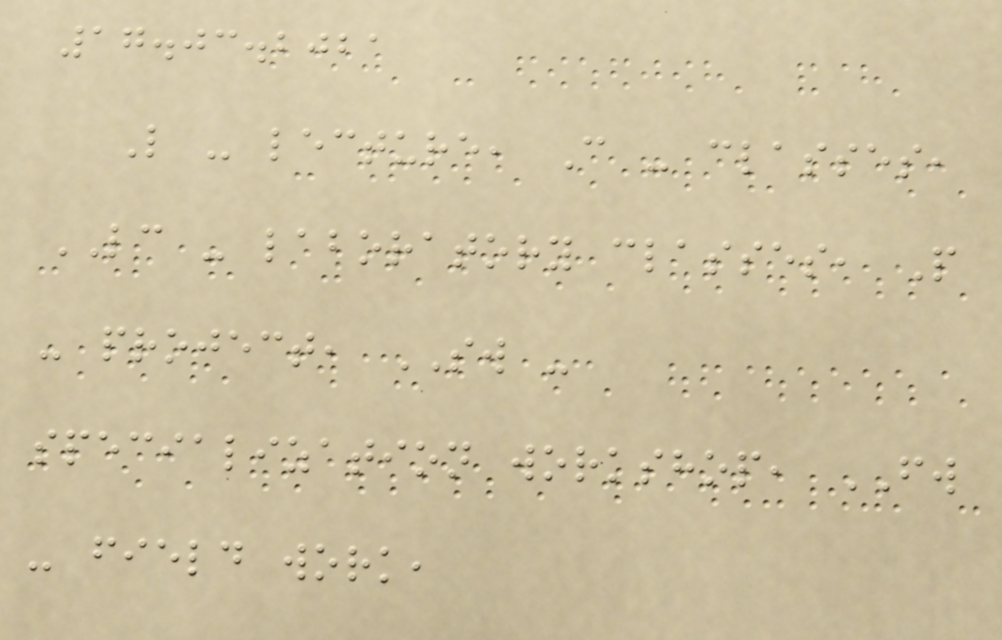17.03.2021
L - lecture, C - classes,
LC - laboratory classes, P
- project, SW -
specialization workshop, FW
- field work,
